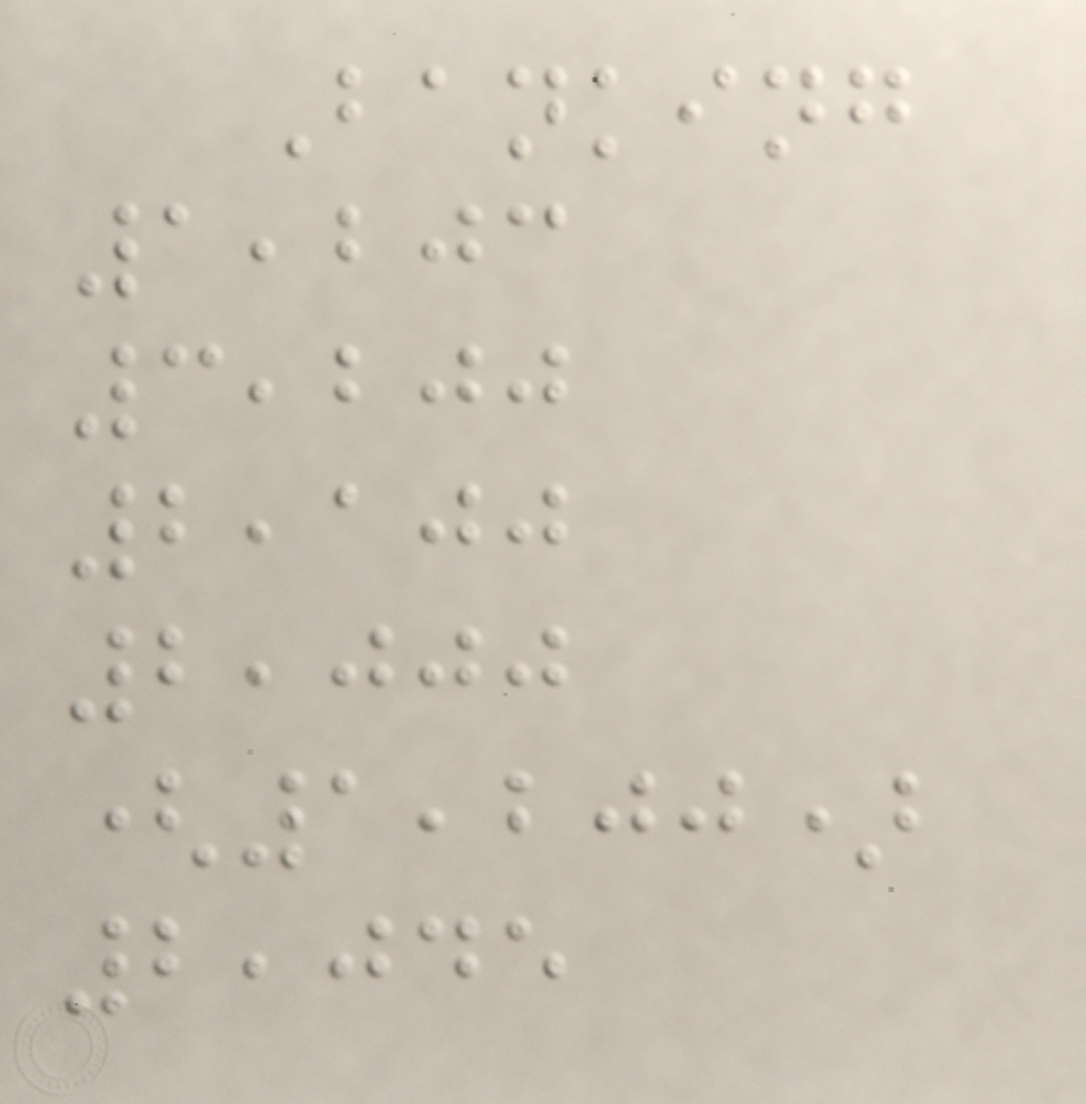Banking
1,203
3,200
2,100
2,000
(1,200)
2,045
